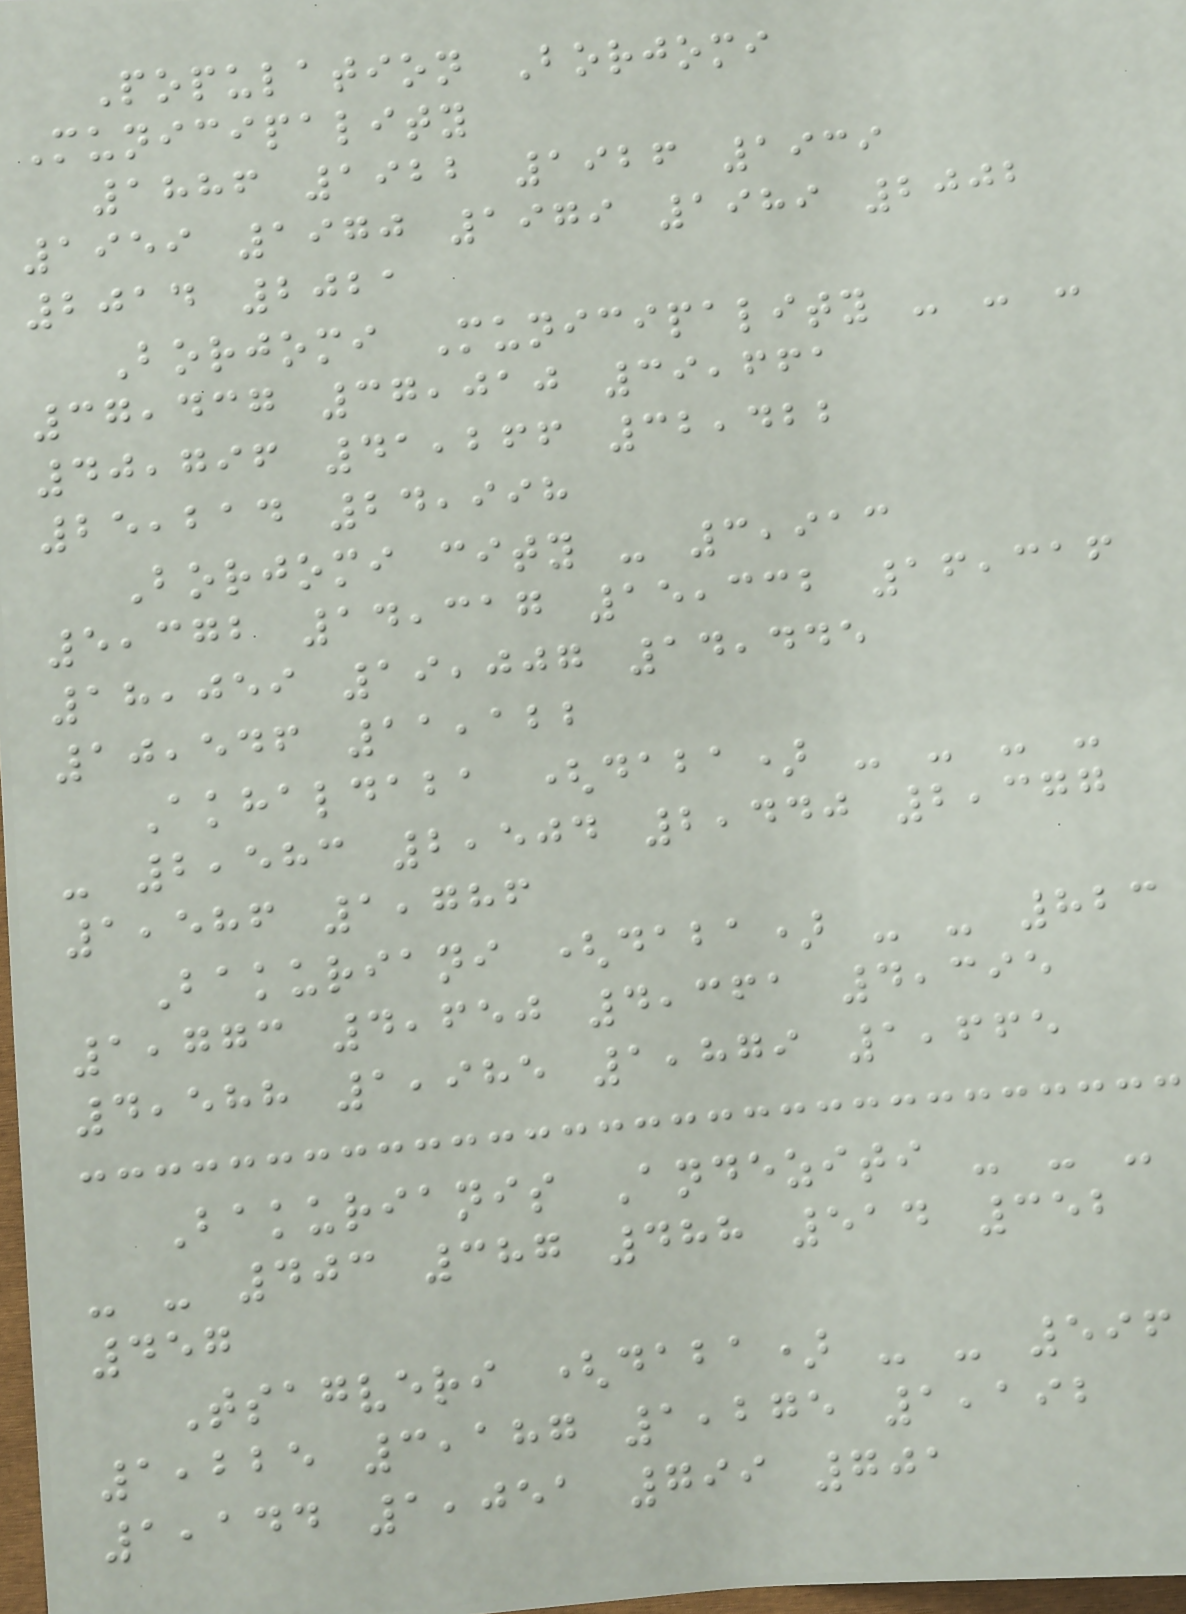Population Borjomi
Municipality
1886 1922 1926 1939
1959 1970 1979 1989 2002
2014 2021
Borjomi Municipality - - -
37,437 37,010 39,661
40,796 41,266 32,422
25,214 24,998
Borjomi city - 3,913
5,372 14,317 15,332 16,316
18,059 19,007 14,445
10,546 11,122
Akhaldaba (daba) - - - -
- 2,583 2,504 2,440 2,377
1,586 1,786
Bakuriani (daba) - - 823
1,773 4,650 4,361 4,395
4,588 1,985 1,879 1,665
Bakurianis Andeziti - - -
- - 403 387 488 514 352
457
Tsagveri (daba) - - 596
1,225 3,187 1,275 1,192
1,144 1,051 799 701
